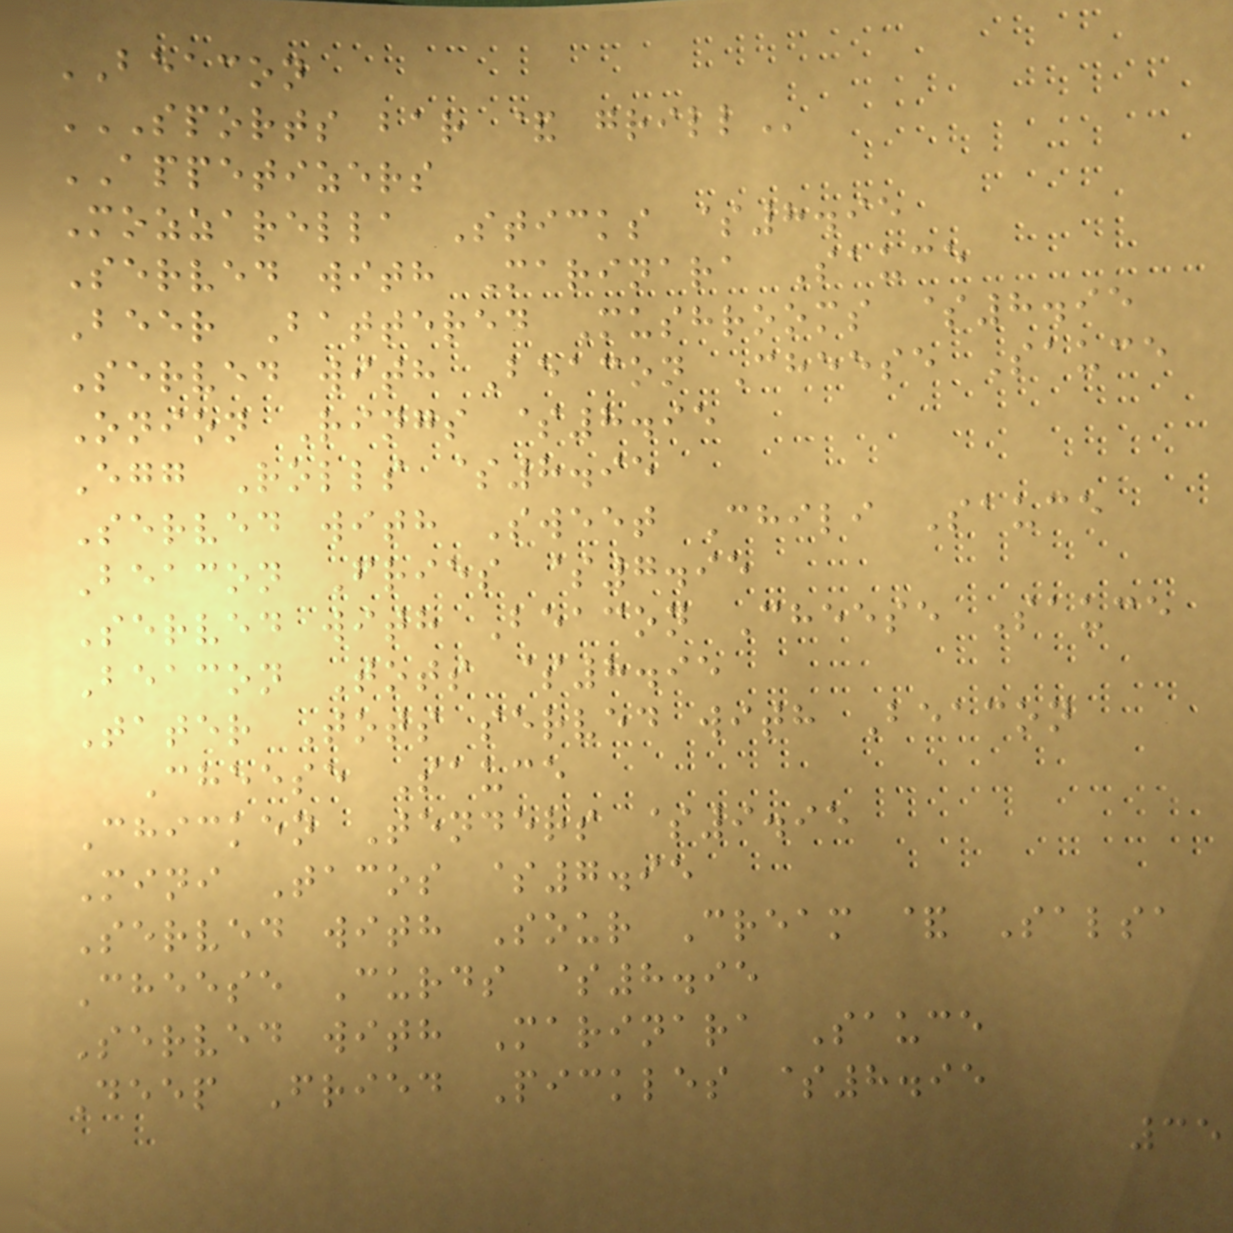BEACON
SPORTS BAR & GRILL
APPETIZERS
Mozzarella Sticks $8.95
Served with Marinara Sauce
Beer Battered Mushrooms $8.95
Served with Beacon Cheese Sauce
Onion Rings $8.95
Egg Rolls $8.95
Served with Sweet Chili Sauce
Beacon Fries $7.95
Served with Beacon Cheese Sauce
Beacon Tots $8.95
Tater Tots served with Beacon
Cheese Sauce
Chicken Tenders $9.95
Mini Tacos $7.95
Served with Sour Cream & Salsa
Cheese Curds $8.95
Served with Marinara Sauce
Deep Fried Pickles $8.95
35
